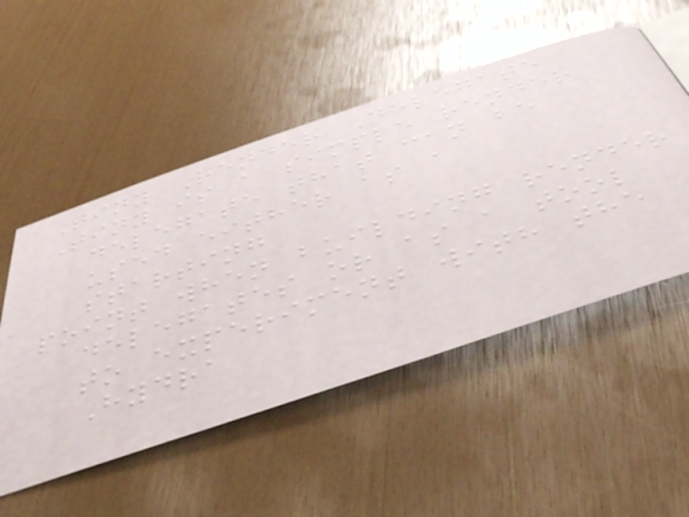Tiny Render Delegate
Tiny is a simple render
delegate that can be
used either as a
starting
point when building render
delegates or as a tool
to experiment with the
Hydra
